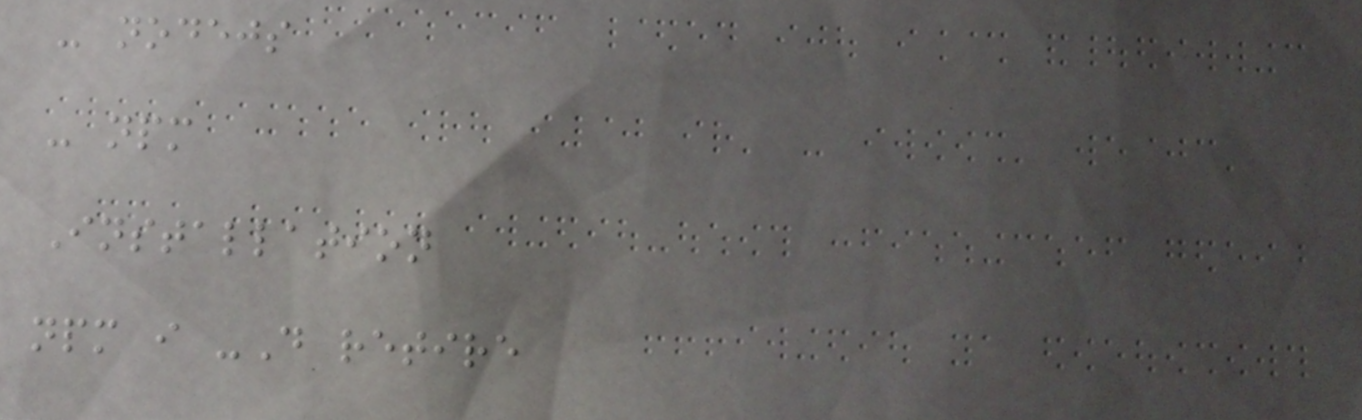- nodejs
- npm
Installation
npm i -D retire
